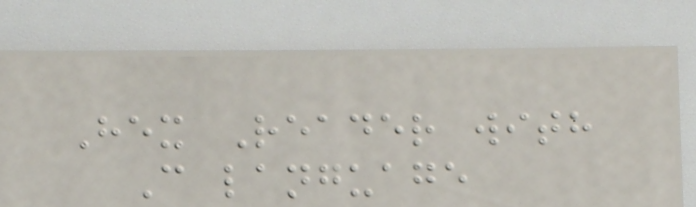Hex Reader with
C language
